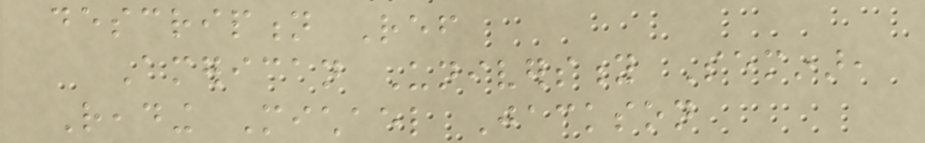description Ref
American University Seminar,
Reading Michael Jackson
